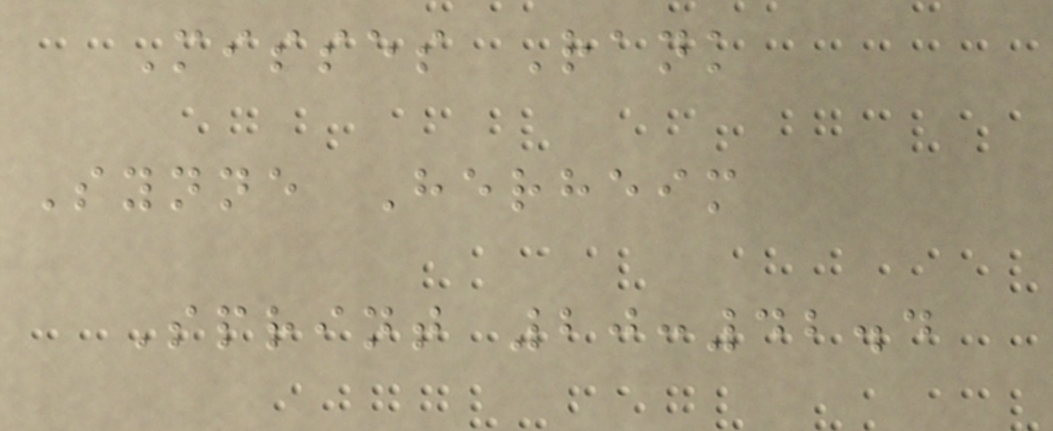Misses Rank
Synne Herheim
Sprint 20:42.4
